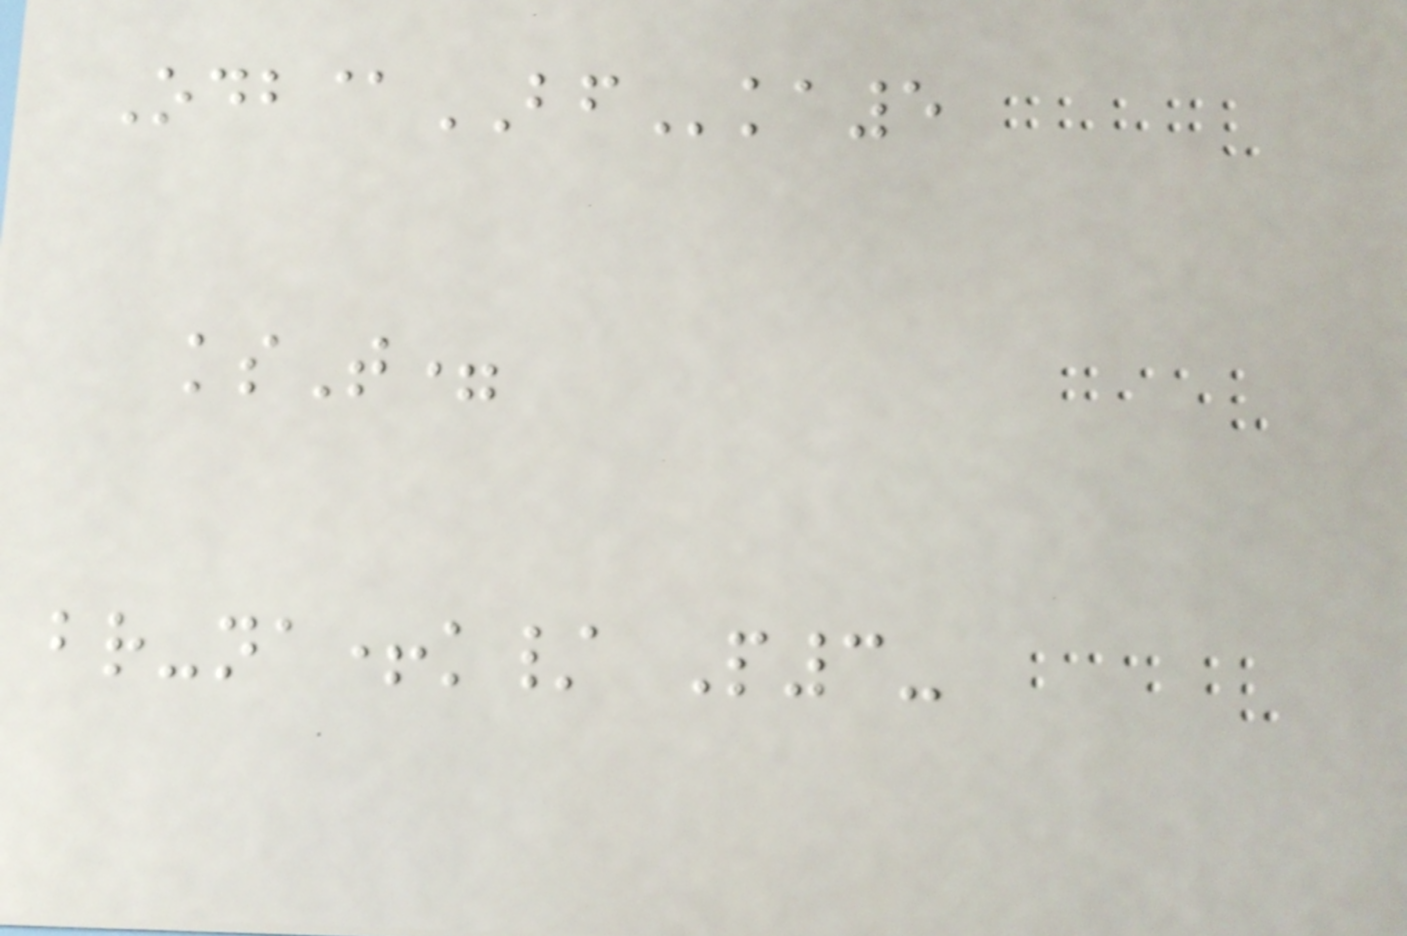Odb@BFka5
ksT=
br-na+k/ P3-
